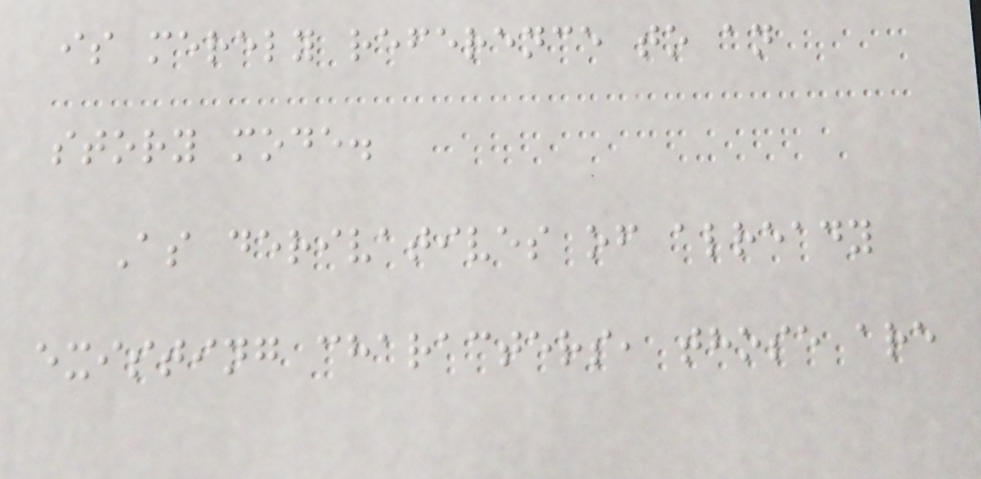is merely reference to an
story mode.
As derivatives of already
existing characters, those are
